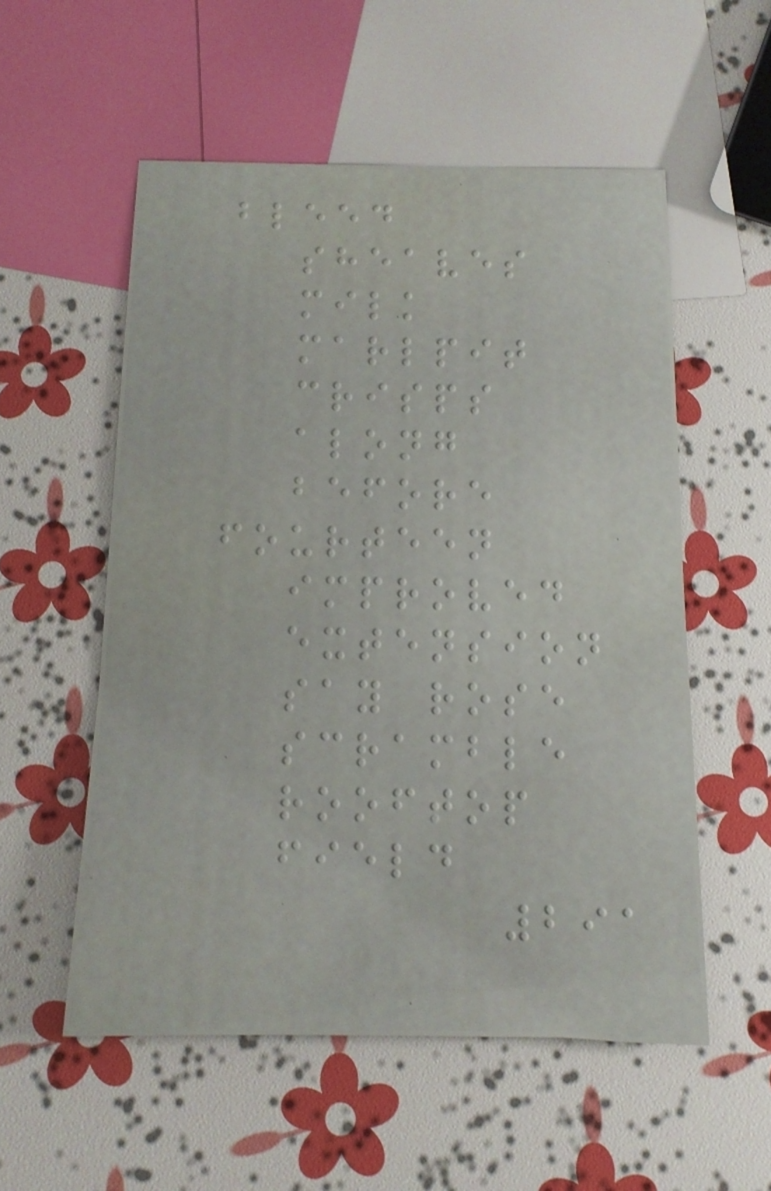bleed
sheaves
milk
marlpit
crisps
along
before
fourteen
improved
extension
say rose
scramble
rooftop
field
291
